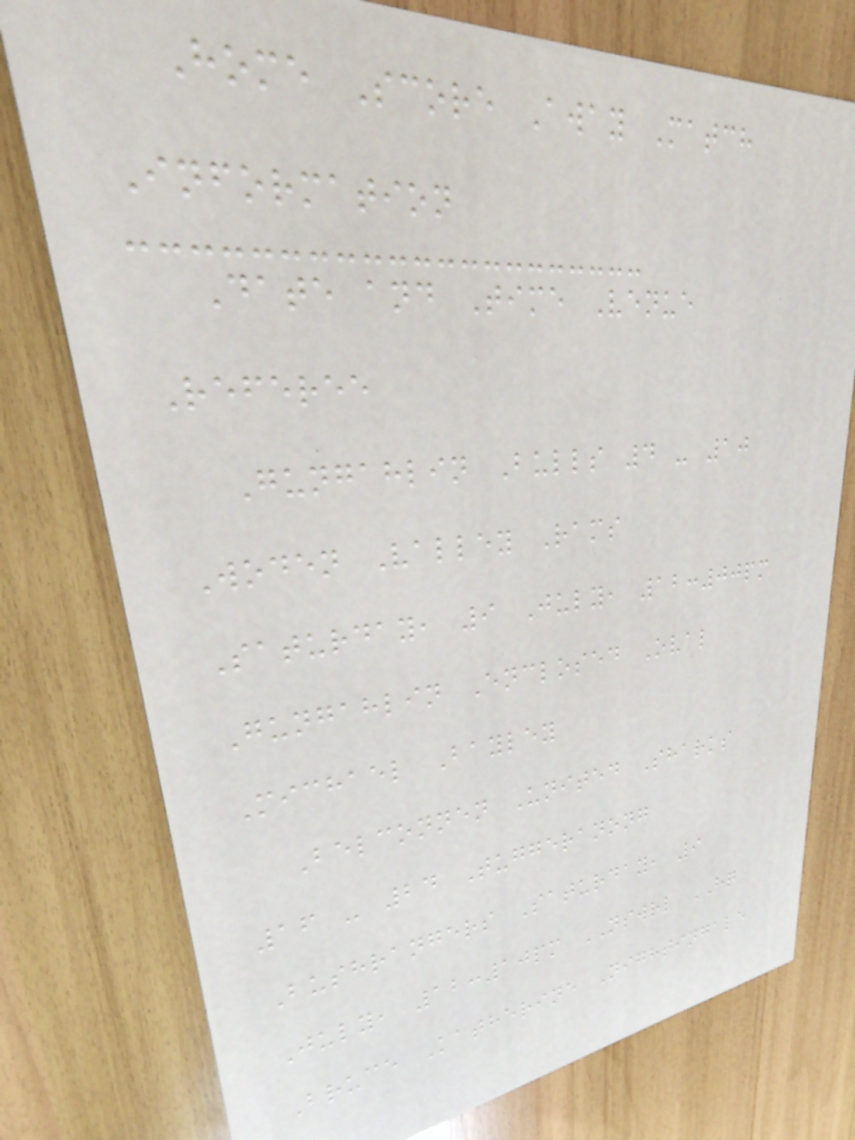Home Score Away Match
Information
Date and Time Venue
Referee
Gungahlin Bulls 4 - 10
Woden Valley Rams
Saturday, 9 July, 12:00pm
Gungahlin Enclosed Oval
Michael Bayley
Belconnen United Sharks
16 - 24 Tuggeranong
Bushrangers Saturday, 9
July, 12:10pm NSWRL HQ
Bruce Katherine Nightingale
